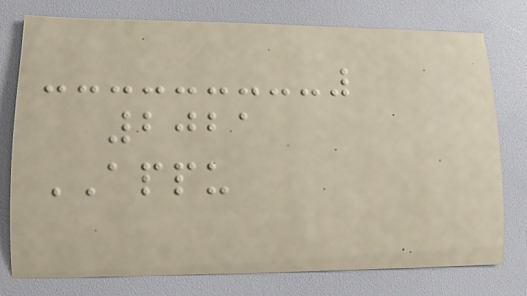2021
APPU
